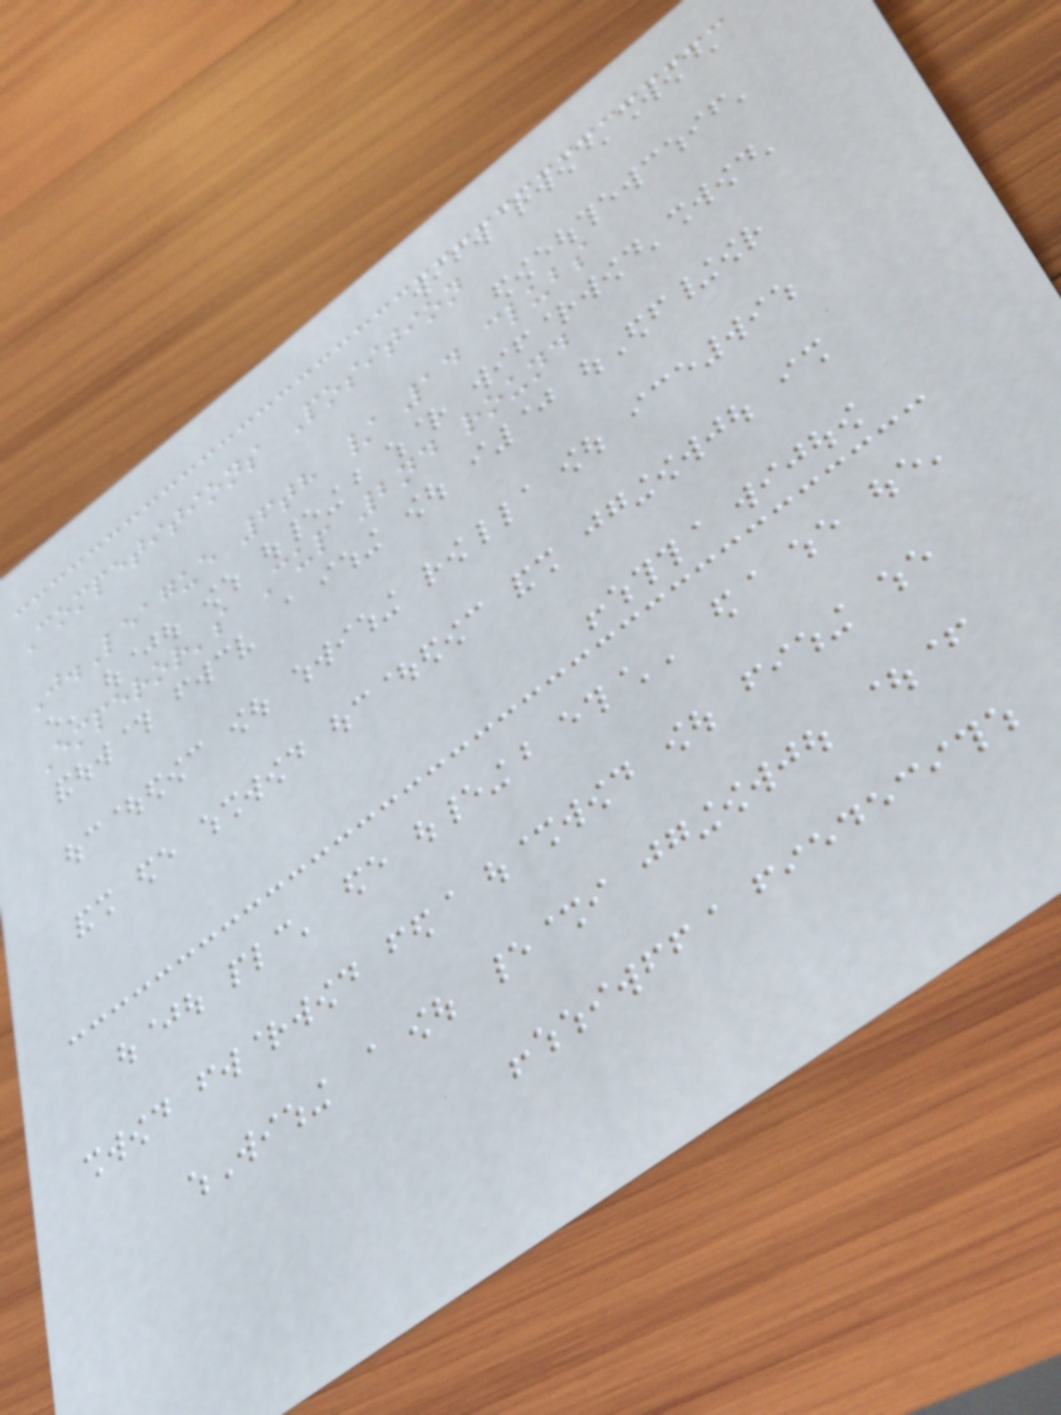Competitions Position
J.League 6th / 14 clubs
Emperor's Cup 2nd round
